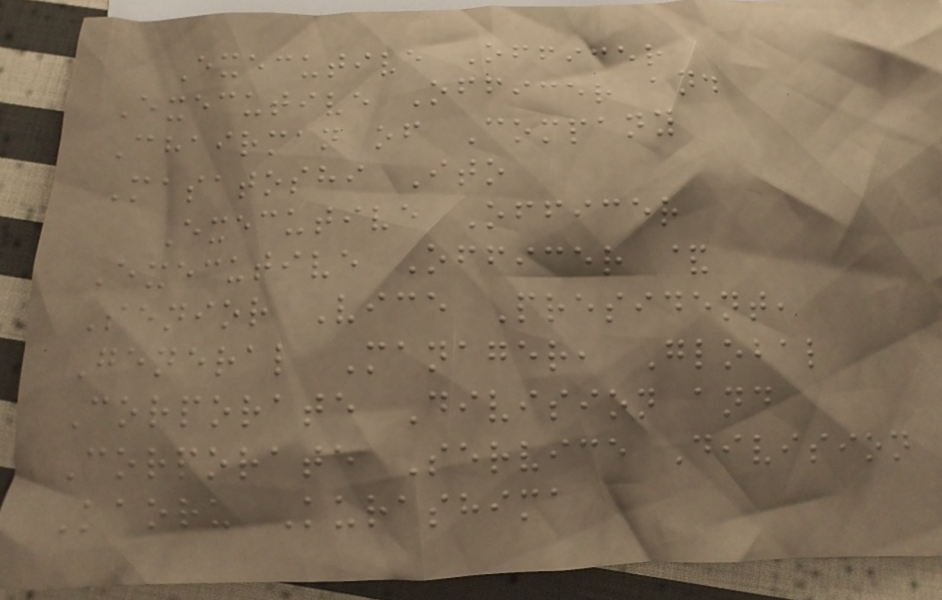Executive Officer
Executive Officer and
Chairman of Company
Masatoshi Ito
Executive Officer
Executive Officer &
Senior Vice President,
General Manager, Global
Corporate Division and
Corporate Service Division
Kaoru Kurashima
